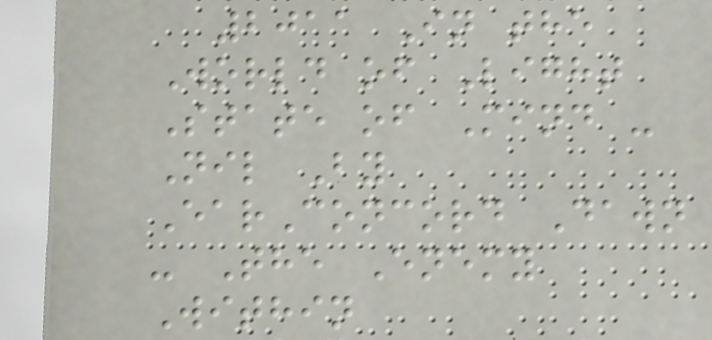2011 In the
World of Light
State of Mind -
Nil By
EarConcord Dawn
- The Enemy
Within
